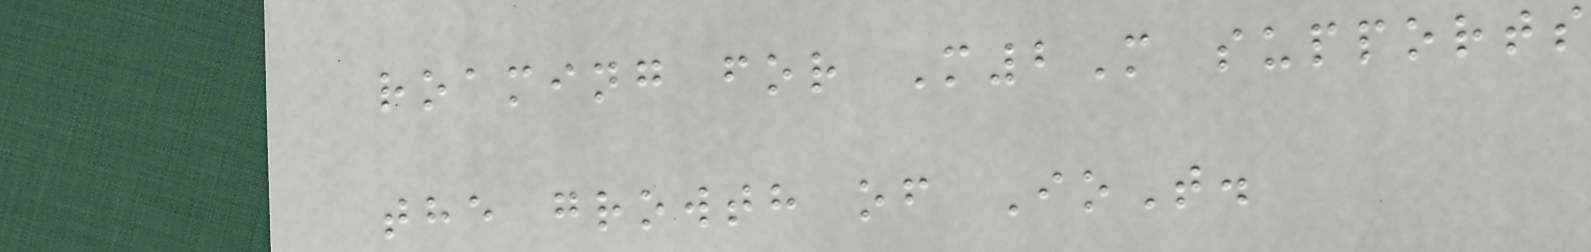roaming for M2M supports
the growth of IoT.
